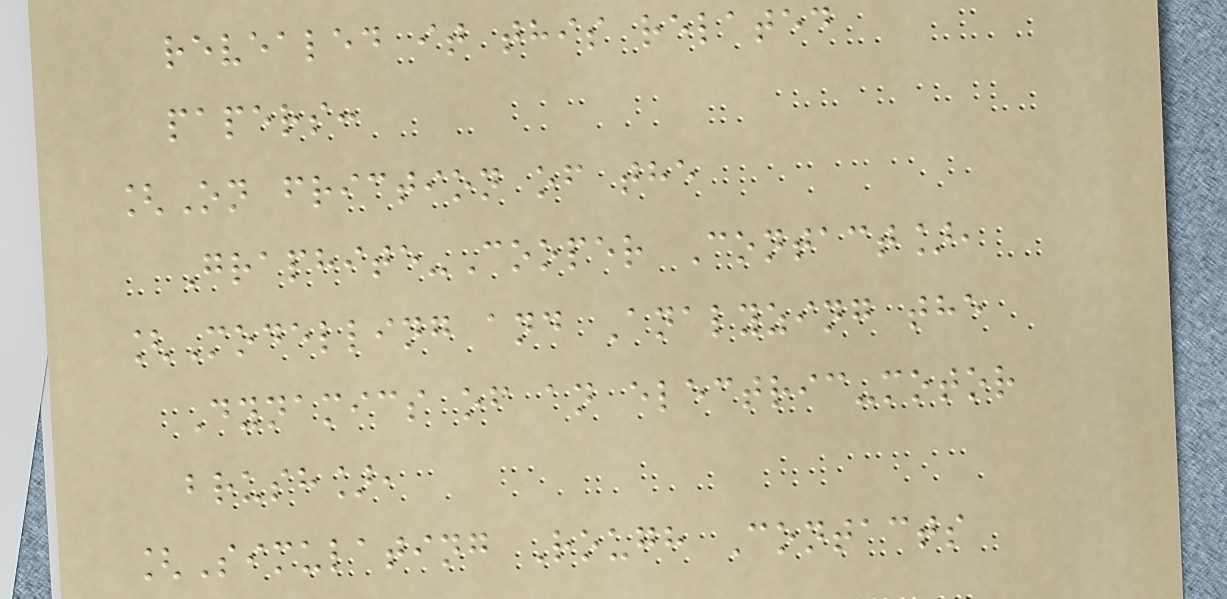revealed it this related
papers:
[On friction of the
Graphite-Cooper Contact],
[Modelling and Analyzing the
Dynamics of an electric-motor
brush],
[Simulating Rough Contacts
